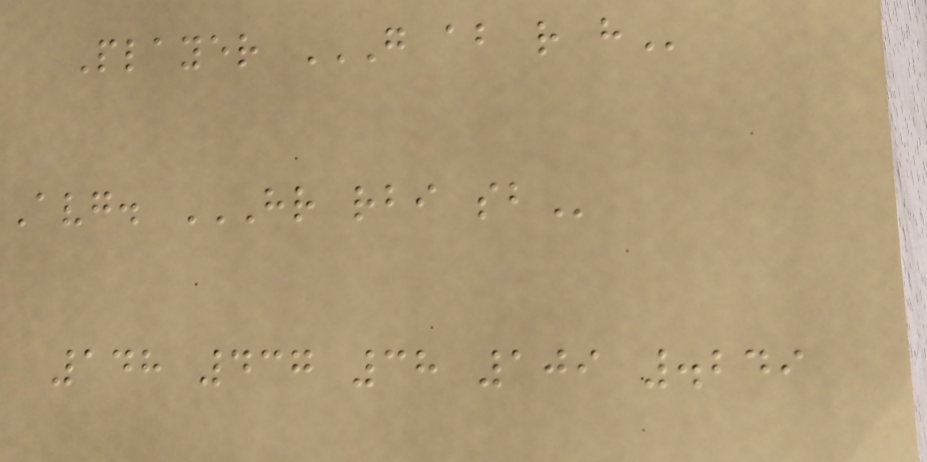Player G AB R H
Avg. HR RBI SB
148 437 38 109 .249
